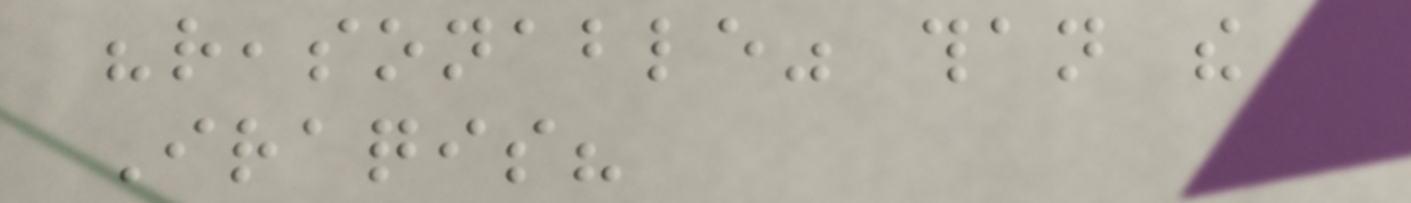"reasonable" than the
Iraqis?
